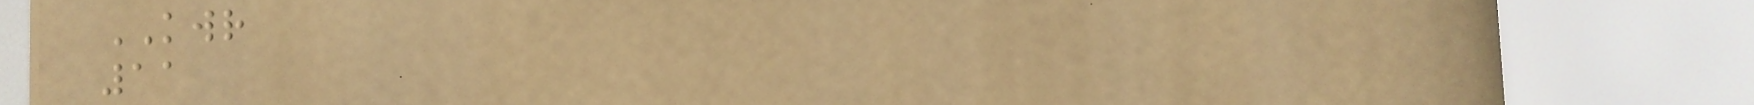KWR
11
